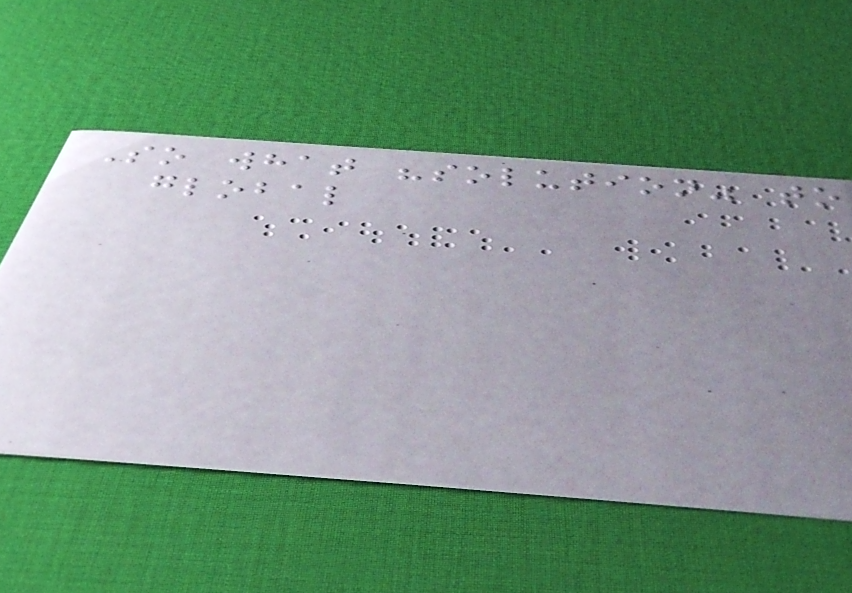So what "solution" to
global
